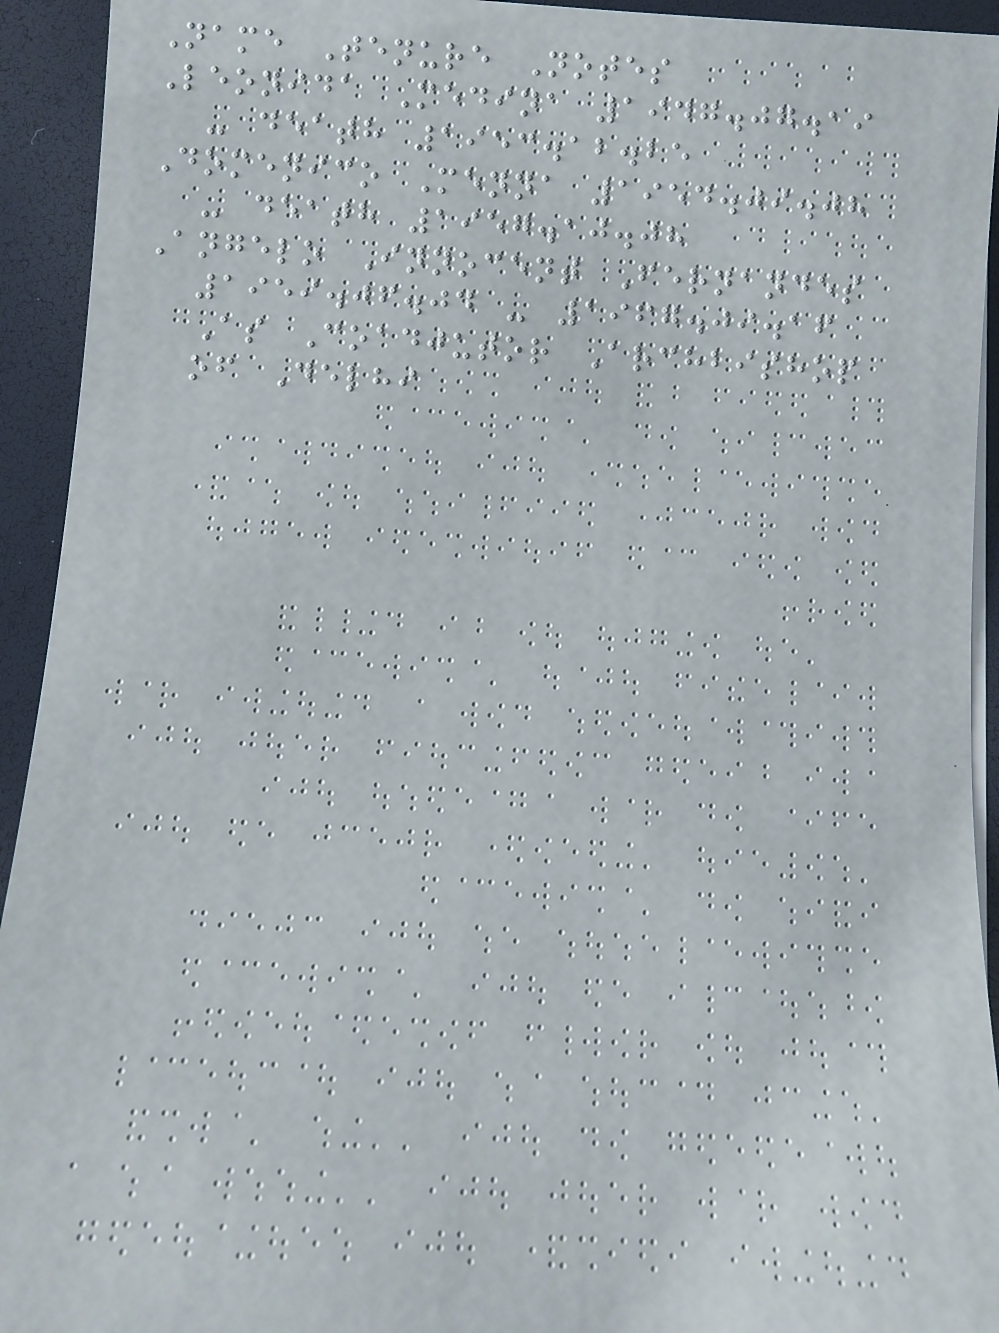Name Tenure Notes
Leonida Medina 1947.07.19
- death 1953.12.25
Domenico Menna 1954.09.08
- death 1957.10.08
Angelo Innocent Fernandes
1959.06.04 - 1967.09.16
As Coadjutor Archbishop
of Delhi
